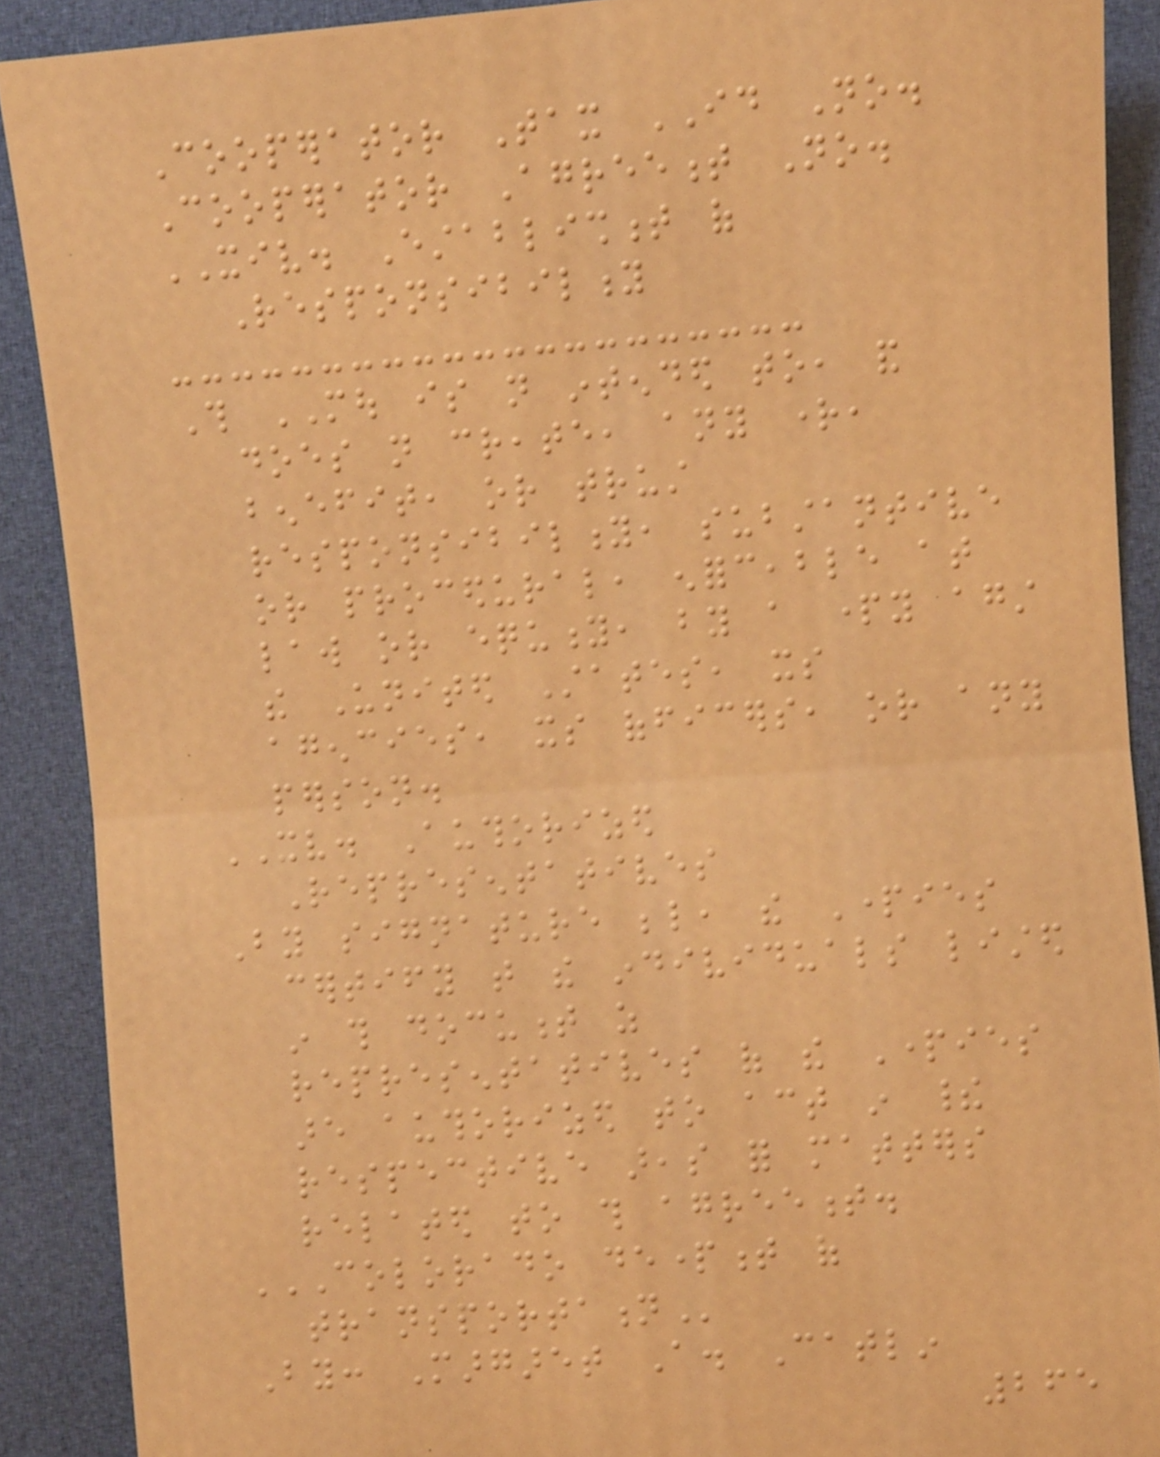Cooperator Tax ID No.
Cooperator Agreement No.
XIV. Establishment of
Responsibility
This MOU is not intended to, and
does not create, any right,
benefit, or trust
responsibility, substantive
or procedural, enforceable at
law or equity, by a party against
the United States, its
agencies, its officers, or any
person.
XV. Authorized
Representatives
By signature below, the Parties
certify that the individuals listed
in this document as
representatives of the Parties
are authorized to act in their
respective areas for matters
related to this agreement.
COLORADO DEPARTMENT OF
TRANSPORTATION
By: Margaret A. Catlin
265
